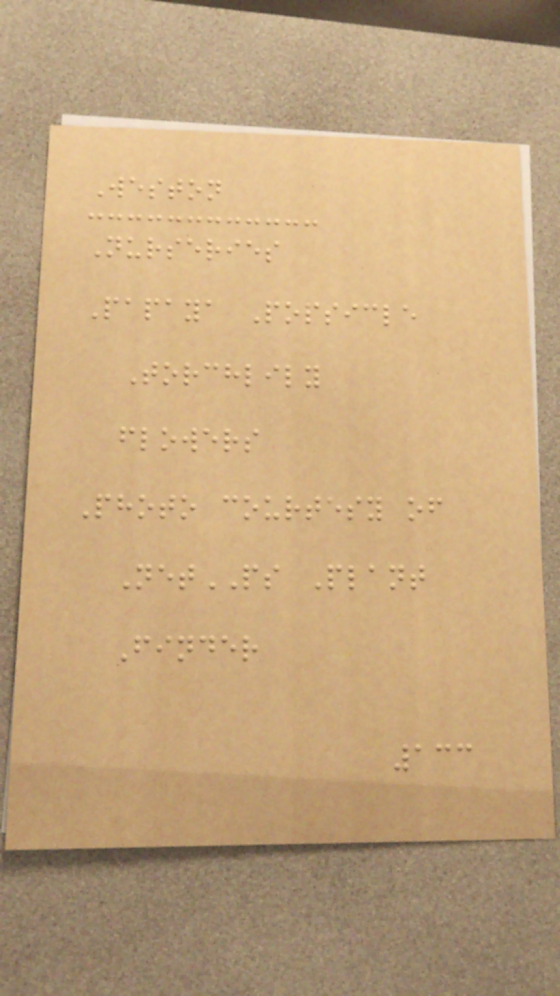Weston
Nurseries
Papaya Popsicle
Torchlily
flowers
Photo courtesy of
NetPS Plant
Finder
133
